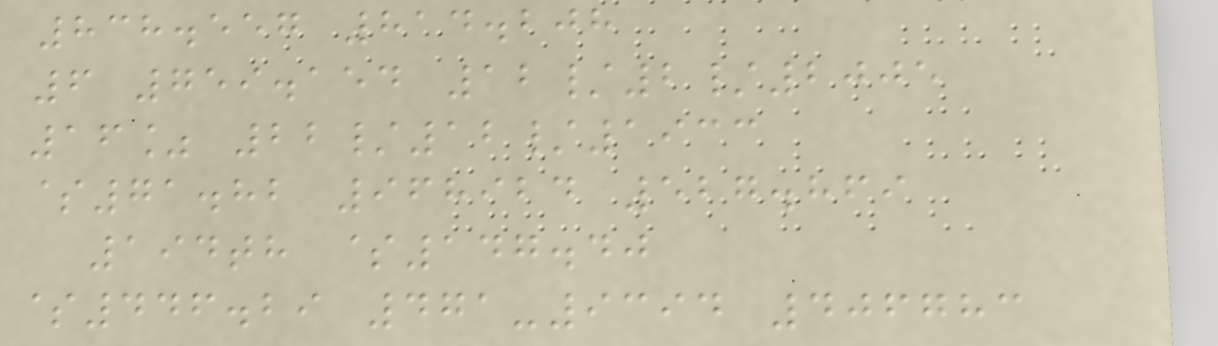838.557 814.208
6 759.154 12/2/2005
16% 22/12/1933
$71.82 968924 527.869
194th $147.40
$446.29 471-9394 406783
